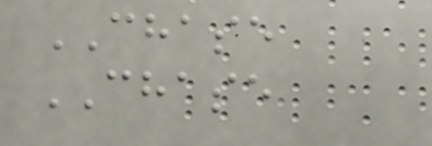CHASE
CHASE
